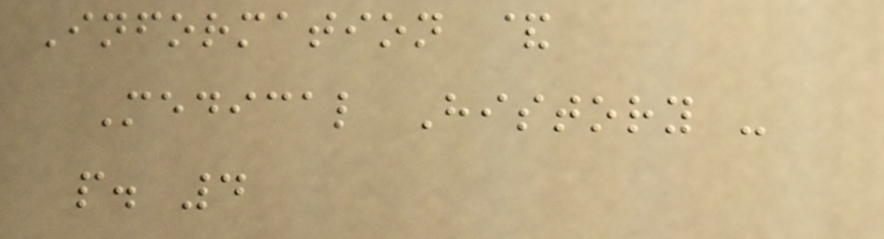Information &
Medical History -
p. 4
